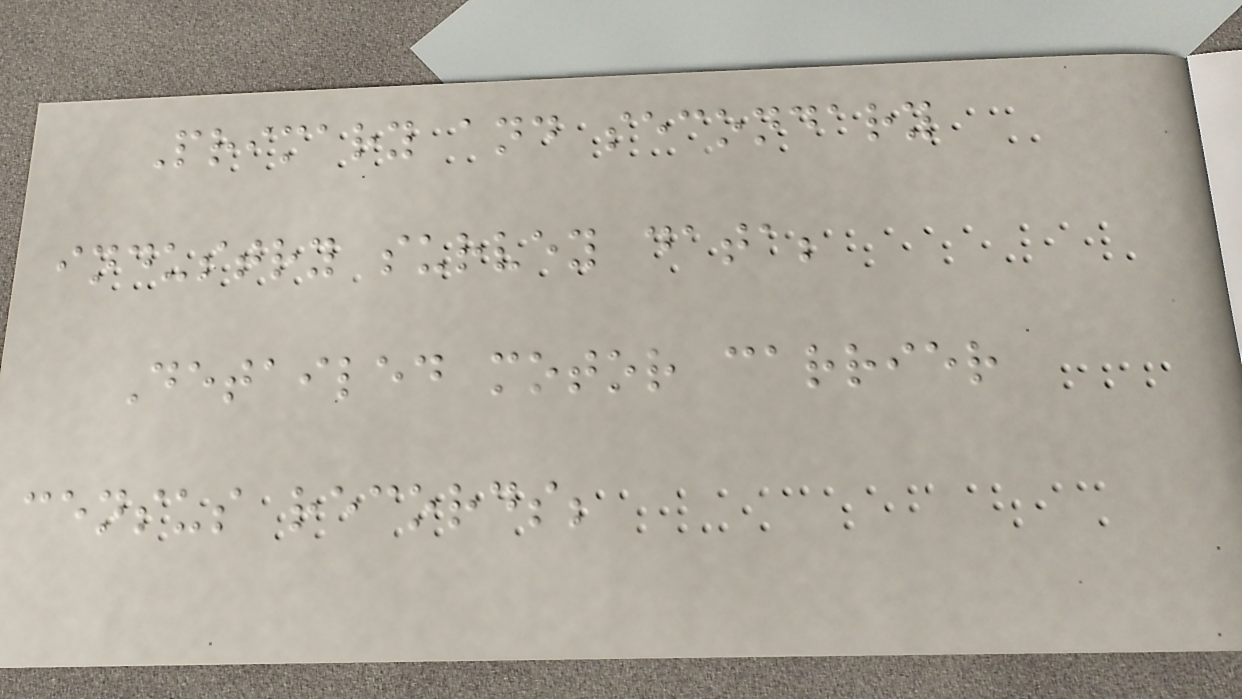Primary and secondary
industry survey data;
Detailed motor carrier
census records;
